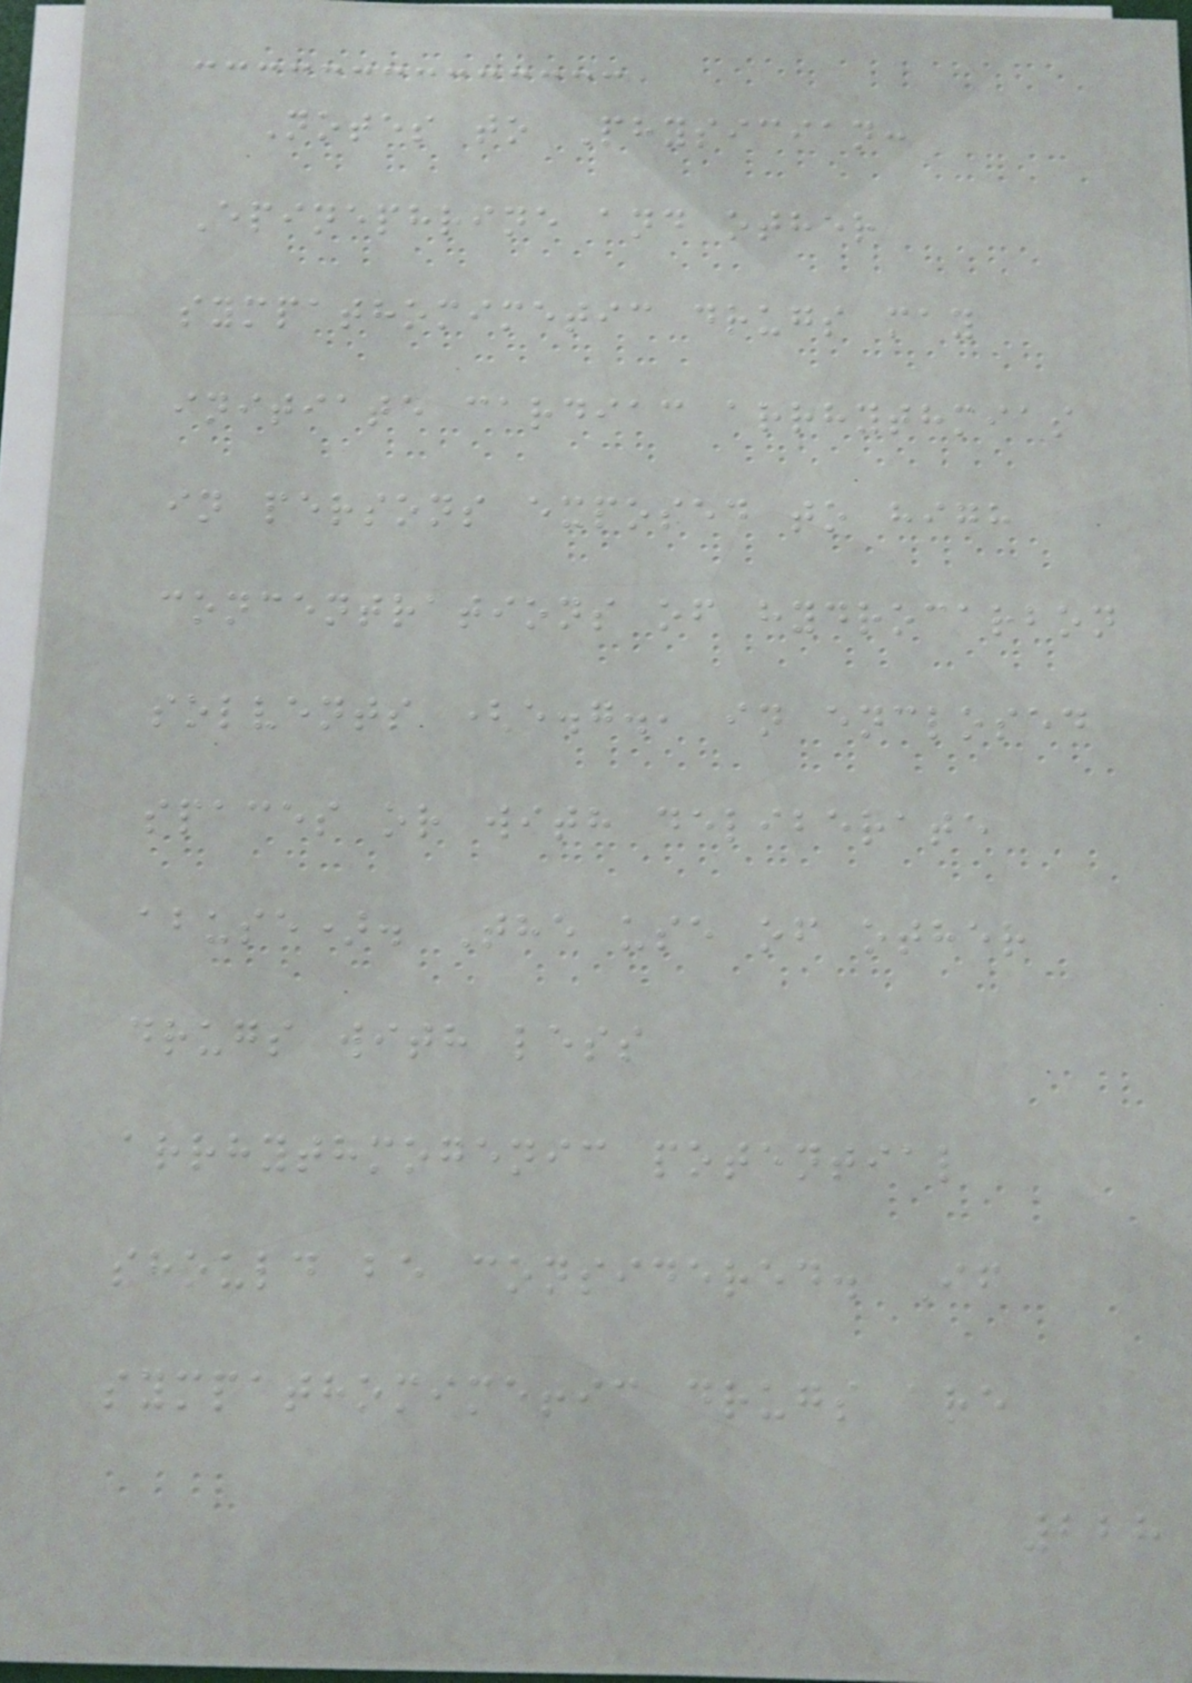Notes to Physician:
Epinephrine and other
sympathomimetic drugs may
initiate cardiac arrhythmias
in persons exposed to high
concentrations of hydrocarbon
solvents (e.g., in enclosed
spaces or with deliberate
abuse). The use of other
drugs with less
arrhythmogenic potential
should be considered. If
sympathomimetic drugs are
228
